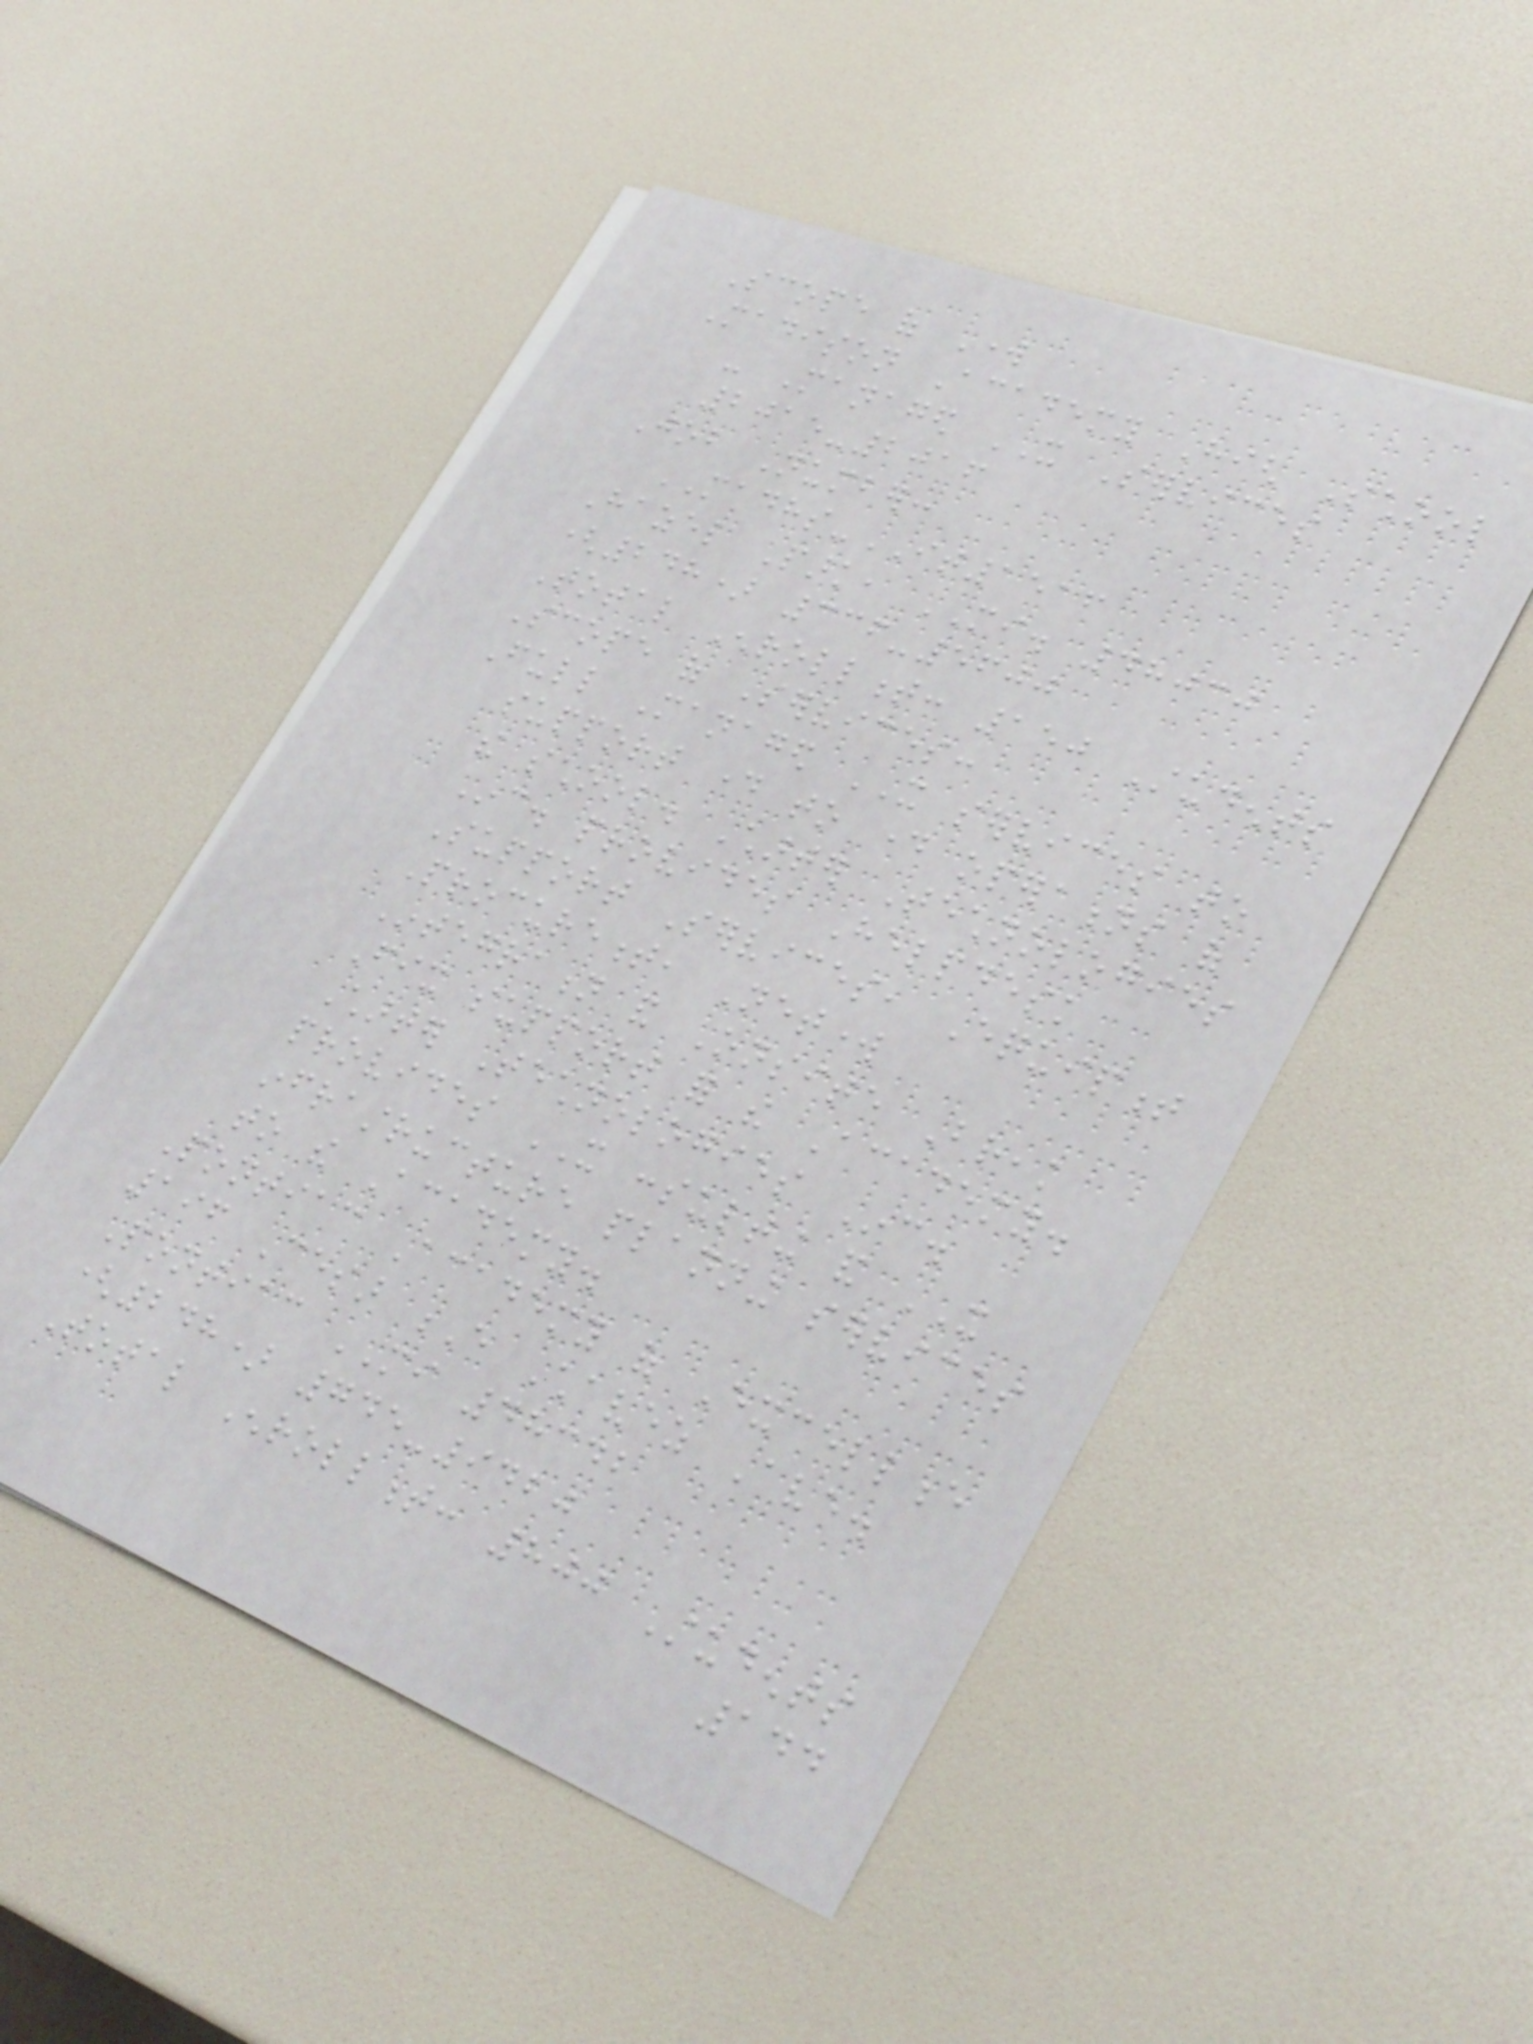Scope of Work
Madison Academy High School
- Managed IT Services
2015-2016
Job Number:
MADHS-IT1516
Hazel Park, MI. 48030
(248) 336-5600
Total Enrollment: 150 Students
Scope of Services:
Full Managed IT services to
support day to day operations of
the school. Charter Technologies
Inc. provides Helpdesk
Support Services, Equipment
Procurement, Network
Integration and Onsite Break
Fix support for the Academy.
Charter Technologies Inc.
provides IT consulting and IT
infrastructure planning services
to the Academy.
Pontiac Academy of Excellence
196 Cesar E Chavez Ave.
Pontiac MI 48342
(248) 745-9420
Total Enrollment: 800 Students
144
